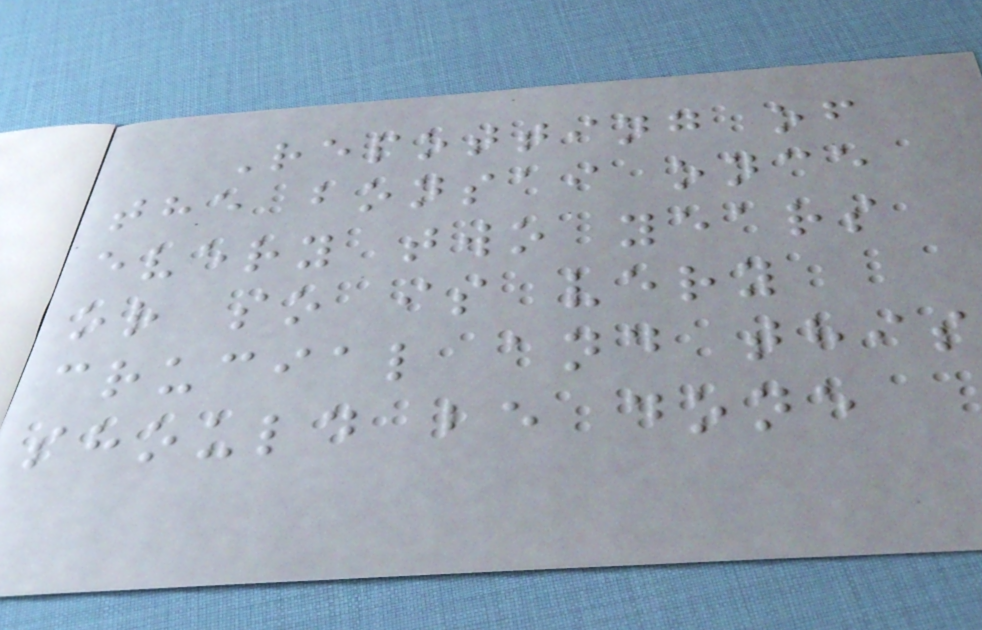Repotting of
the bonsai once
every two years
or so is very
crucial and this
should be done
